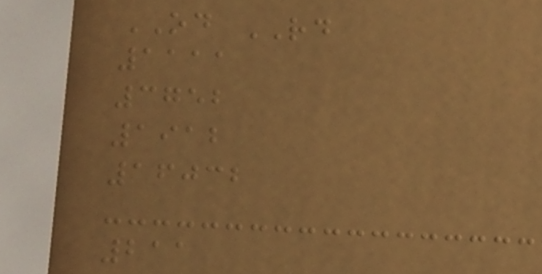OD RD
1111
3752
1912
16032
211
